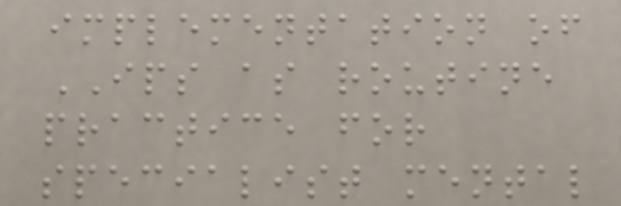implementation of
IPS as routine
practice for
specialist mental
